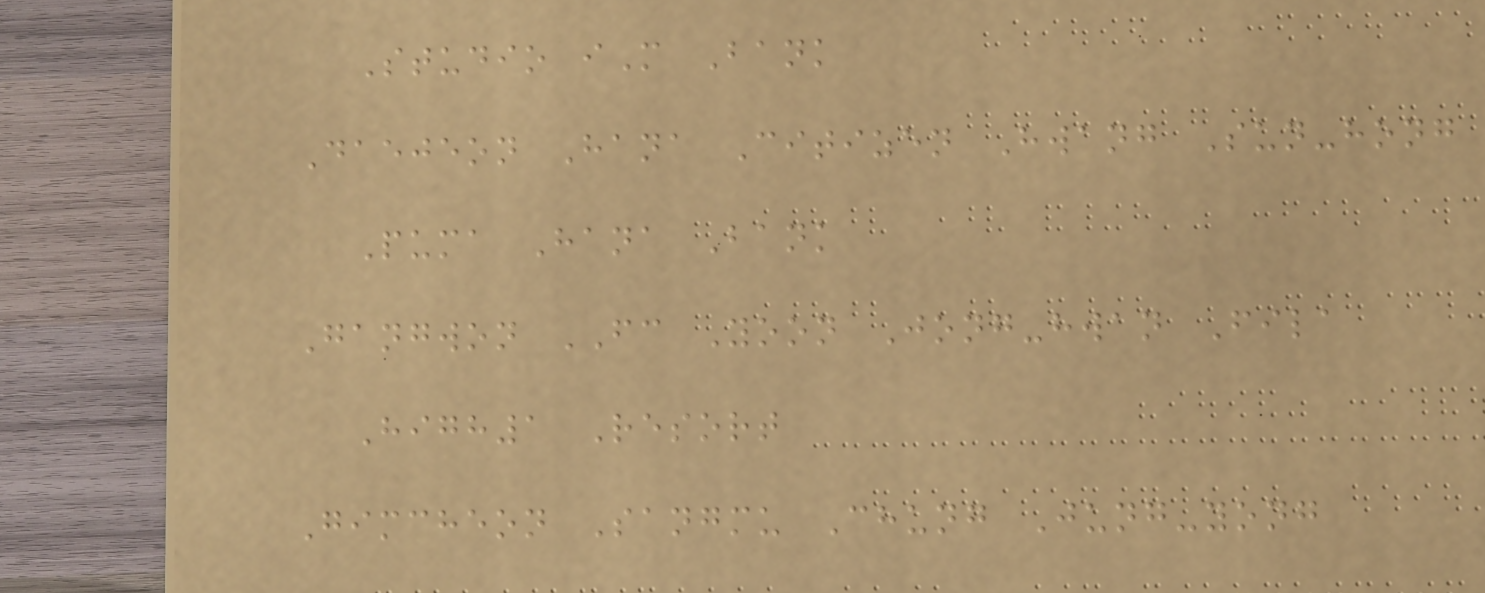Studio iM Bank
Daejeon Hana Citizen Hwang Sun-hong
Puma Hana Bank
Gangwon FC Yoon Jong-hwan Fila
High1 Resort
Gimcheon Sangmu Chung Jung-yong
